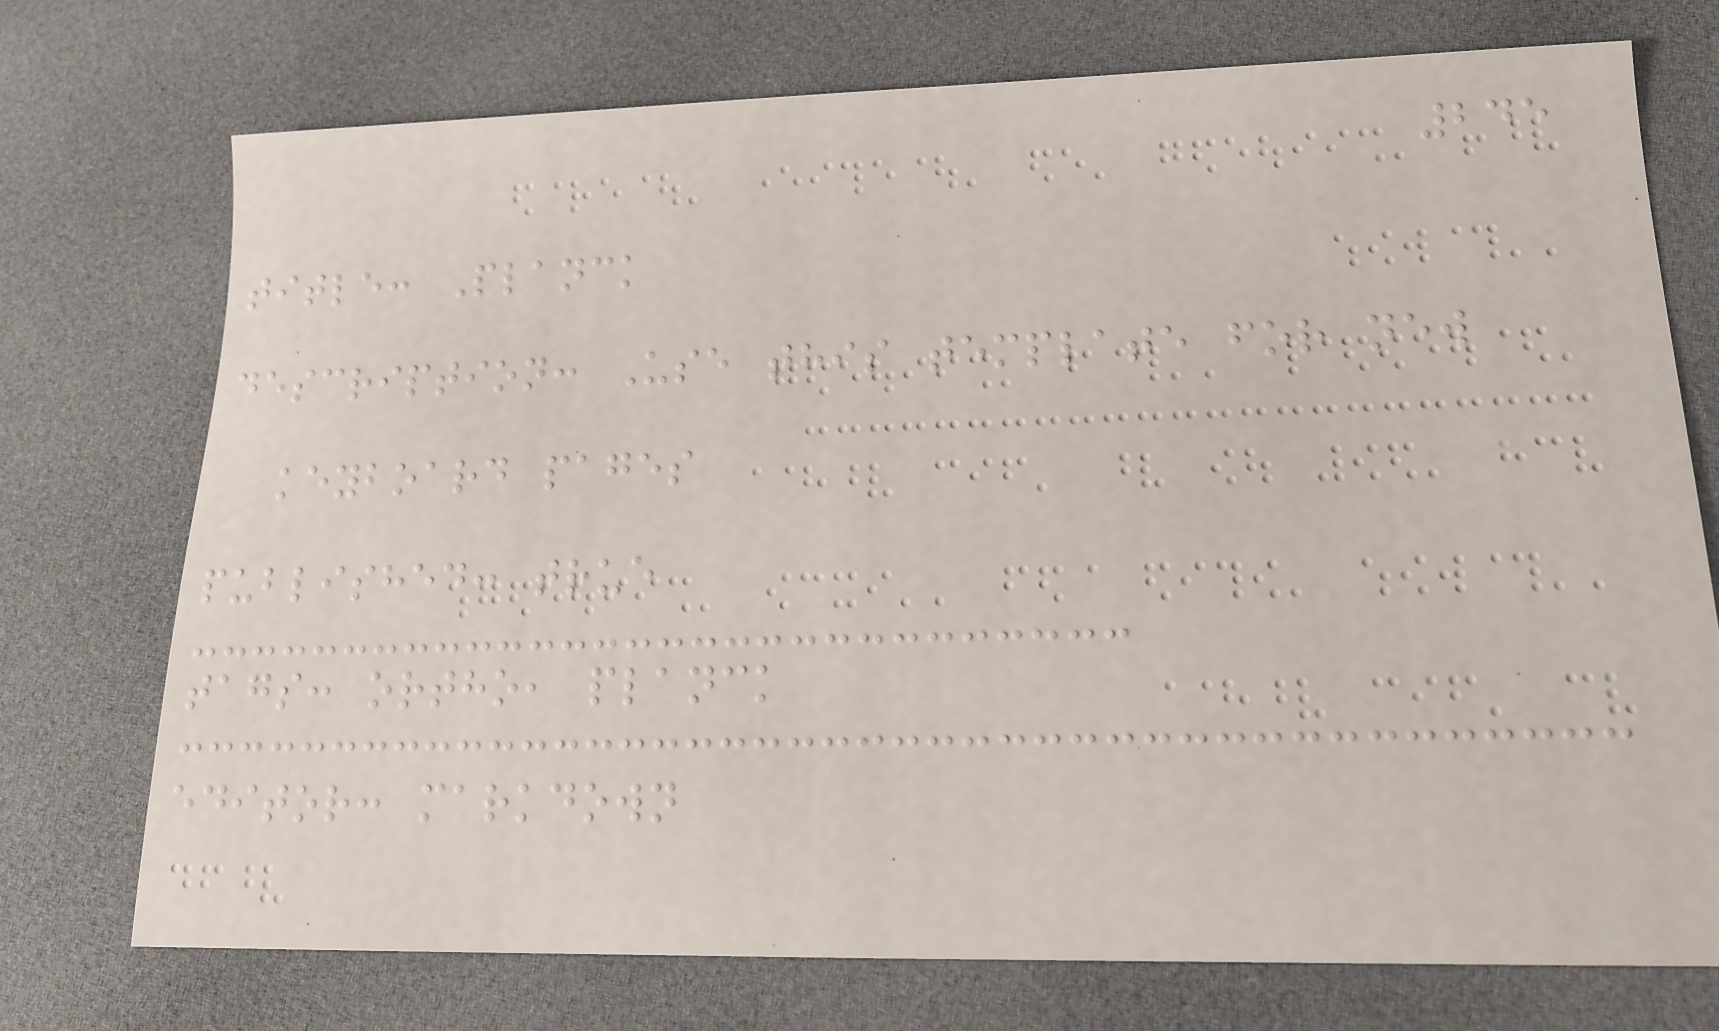245
title: Planck
description: Use this template for new
keyboard pages
published: true
tags: ortho, planck
editor: markdown
